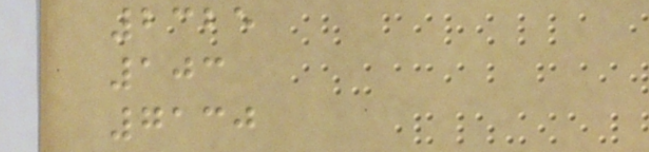2325
103
7130
